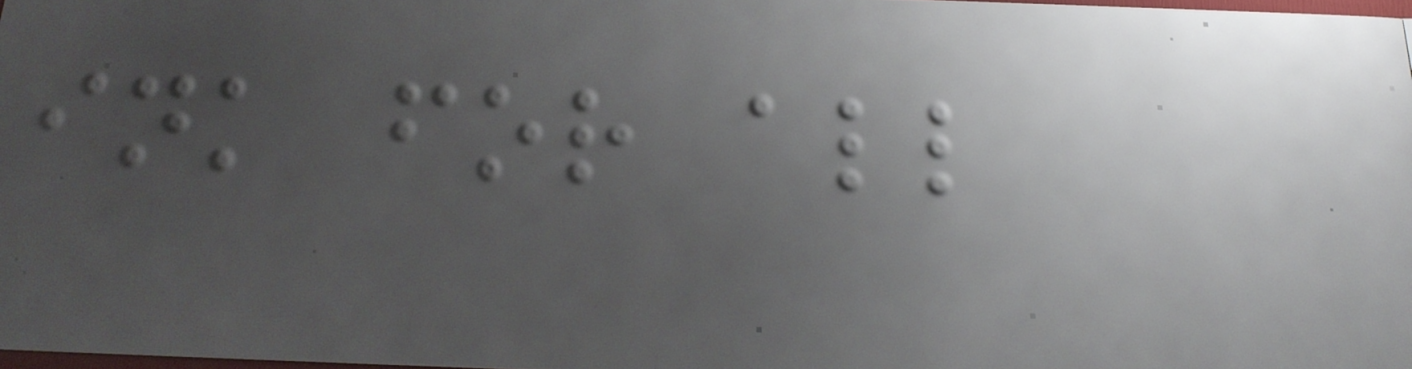ink for all
